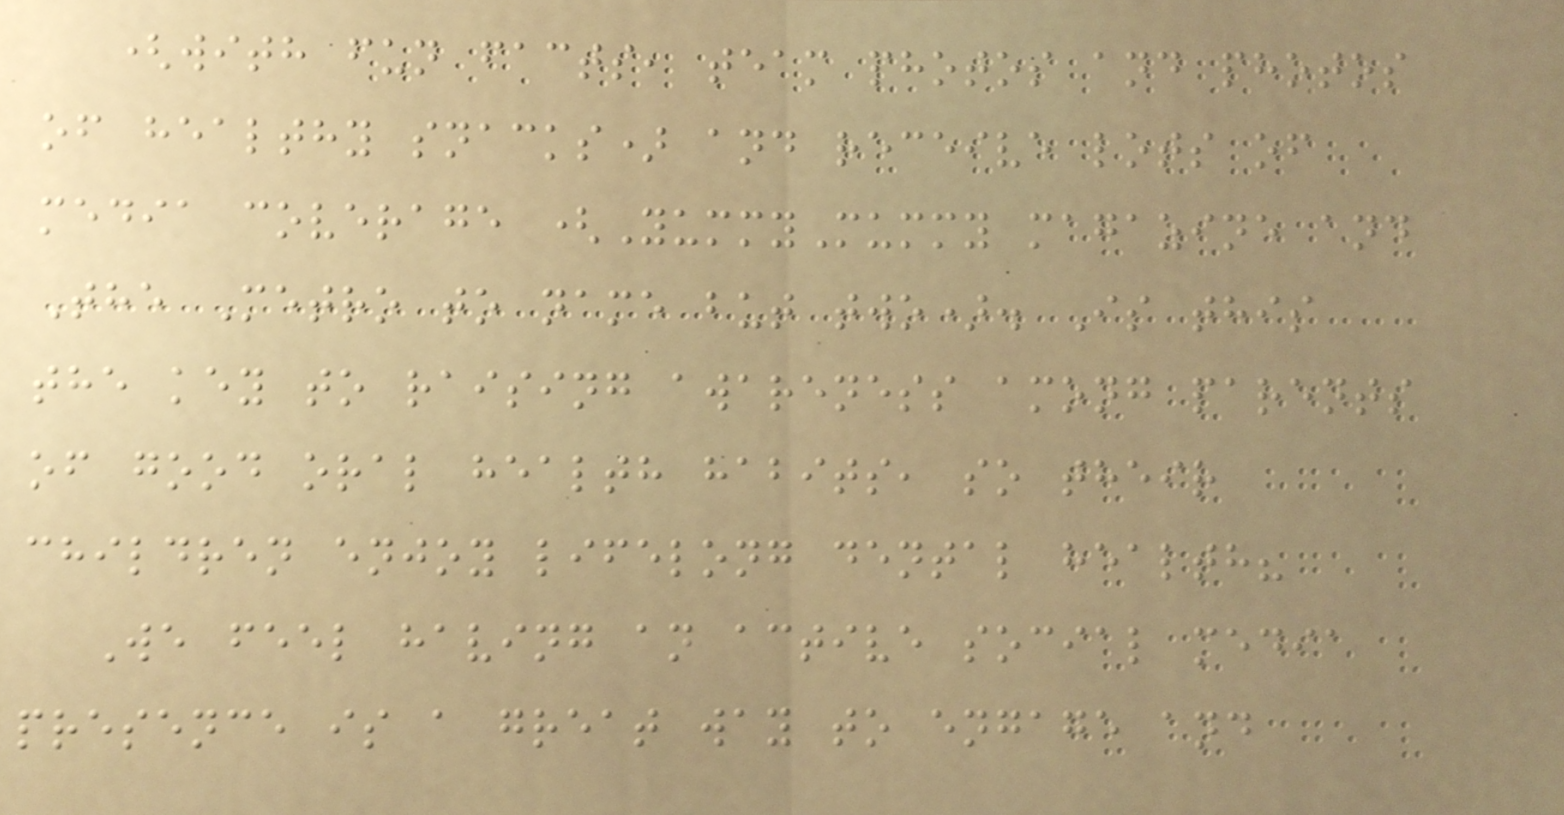(with fun facts, team photos and photos
of healthy snacks) and receive lots of
media coverage (YummyMummy magazine and
The Metro to name but two). Is this
the key to raising awareness among parents
of good oral health habits, so their
children enjoy lifelong dental health?
We feel having an active social media
presence is a great way to engage and
